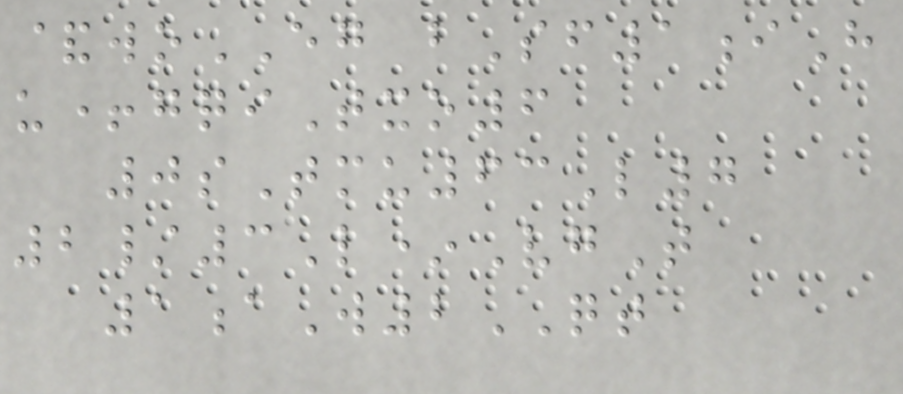&woEG bSf1iH
u+gqiTxo6
0sTmu63L7
2/3L*VgT
1aW2QT
